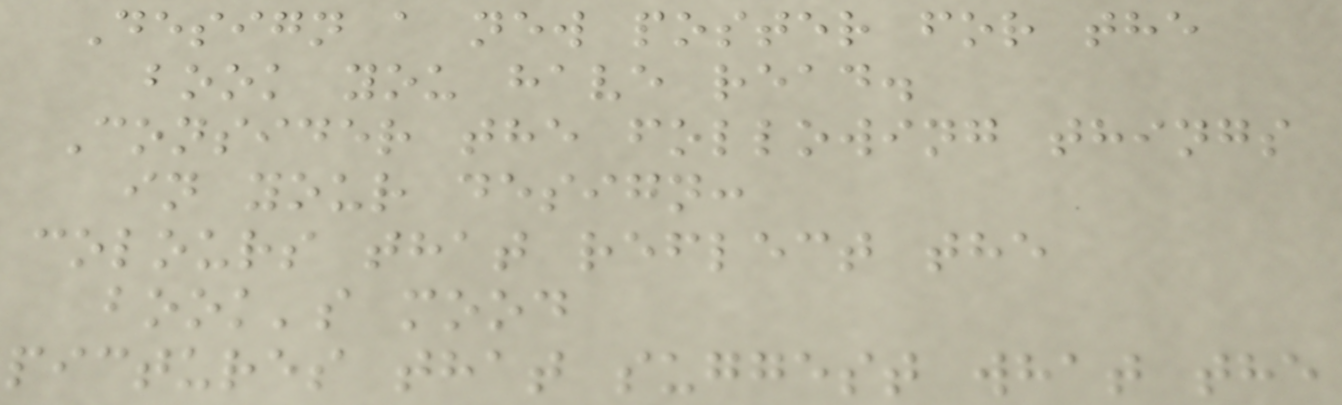Design a new poster for the
book you have read.
Consider the following things
in your design:
colours that reflect the
book's mood
pictures that suggest what the
